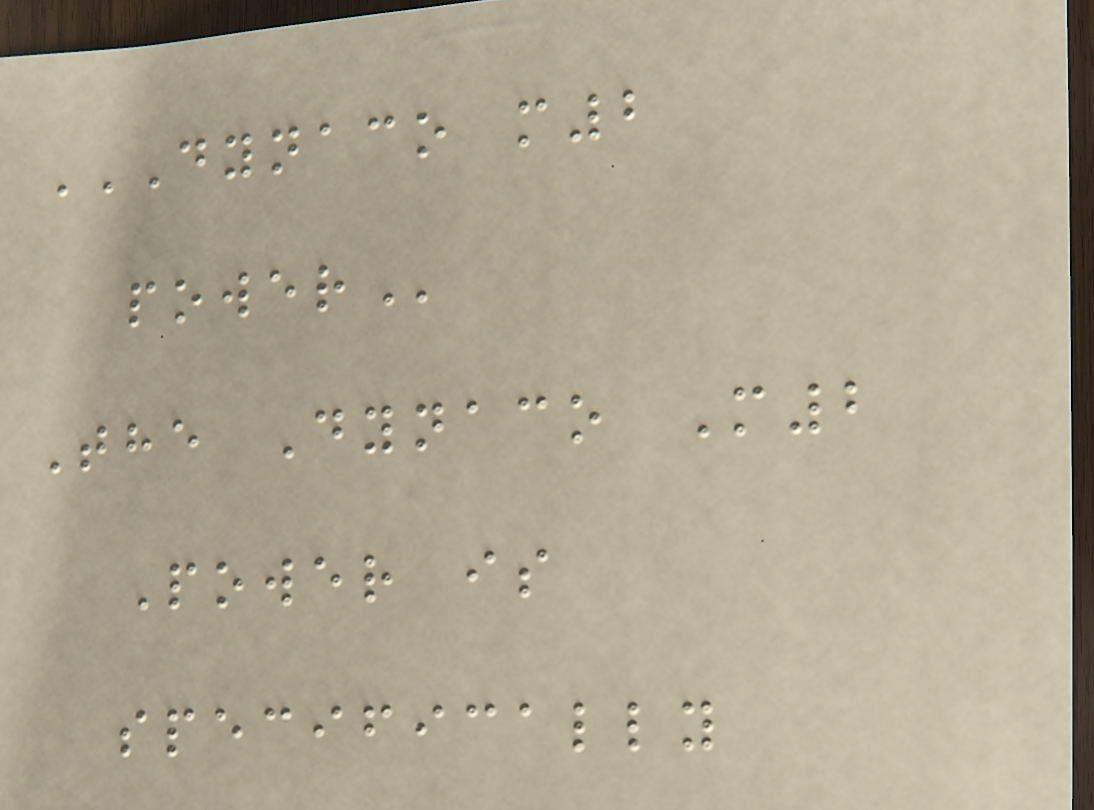DYNACO M2
POWER
The Dynaco M2
Power is
specifically
